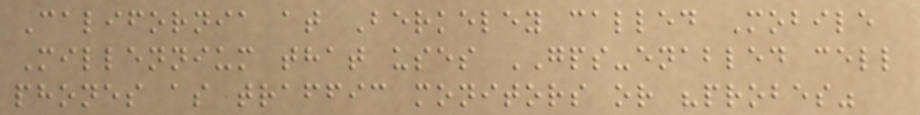California at Berkeley called Mobile
Millennium that uses GPS-enabled cell
phones as traffic monitors or "probes"
